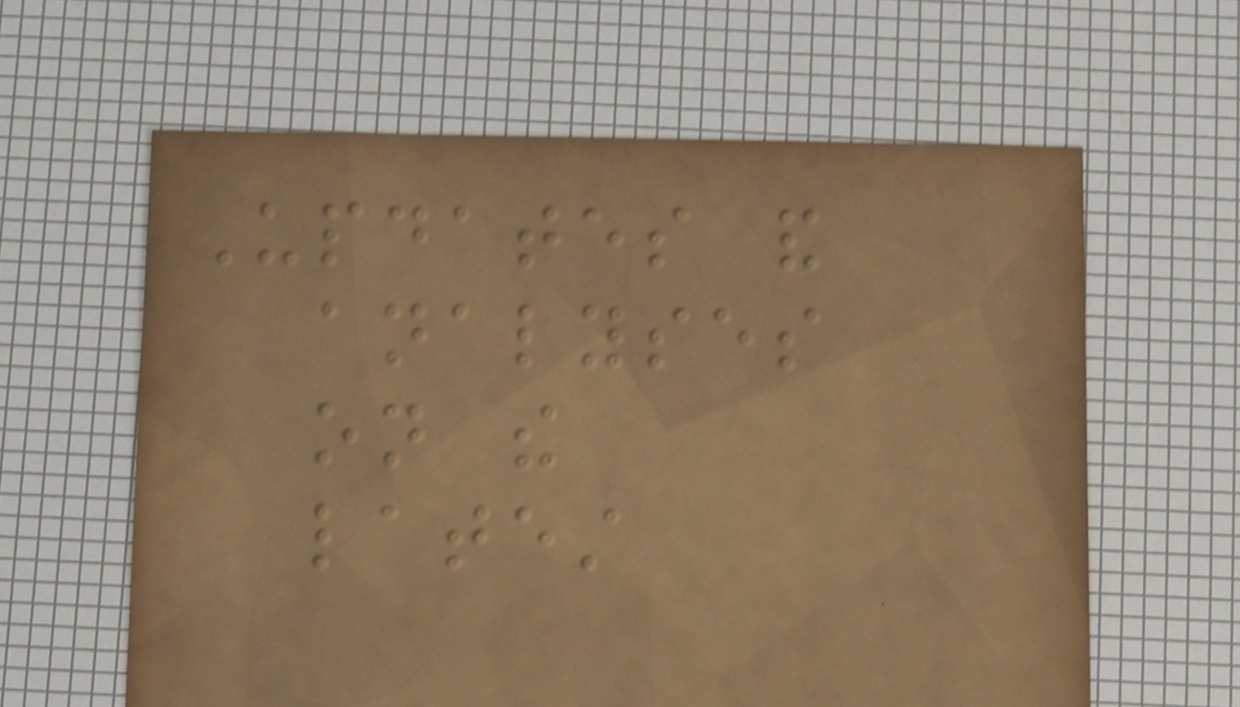Updates and
analyses
on the
latest
